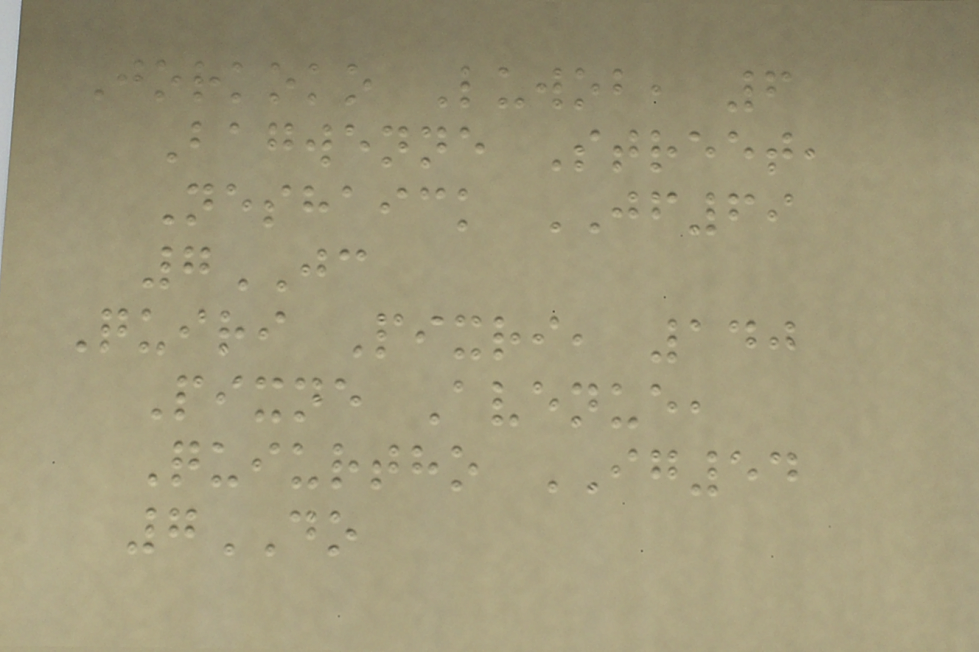Jorkoko Luwob, 6
Bagwenne Street,
Neshaick JF69
7JC
Quiri Pixri, 140
Pixne Avenue,
Quiurtho IG54
7DO
